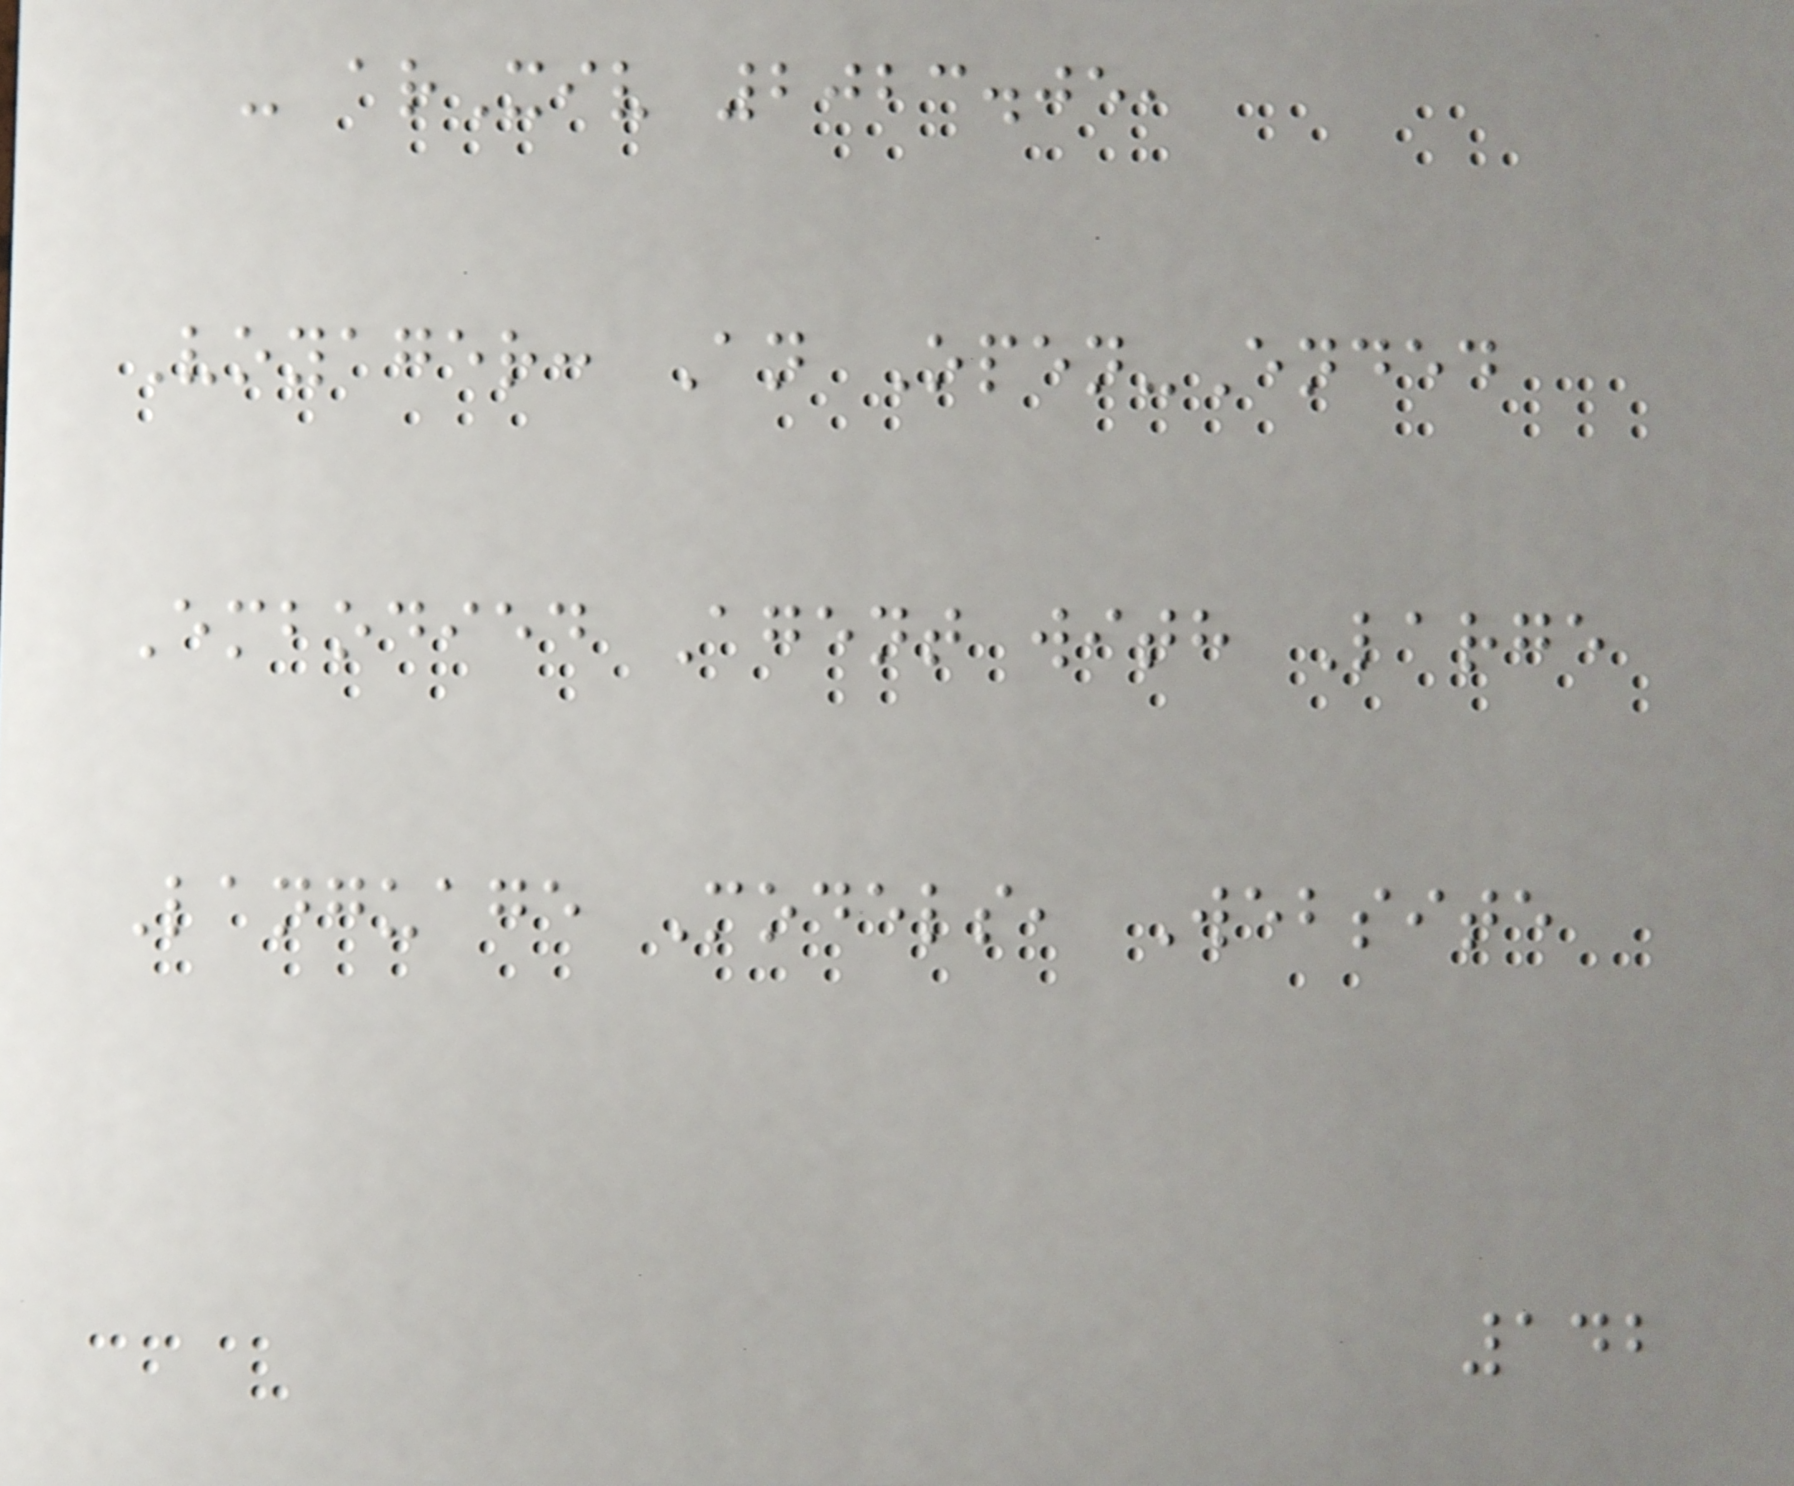- arXiv 2023.05,
Voyager: An Open-Ended
Embodied Agent with Large
Language Models, Website
142
